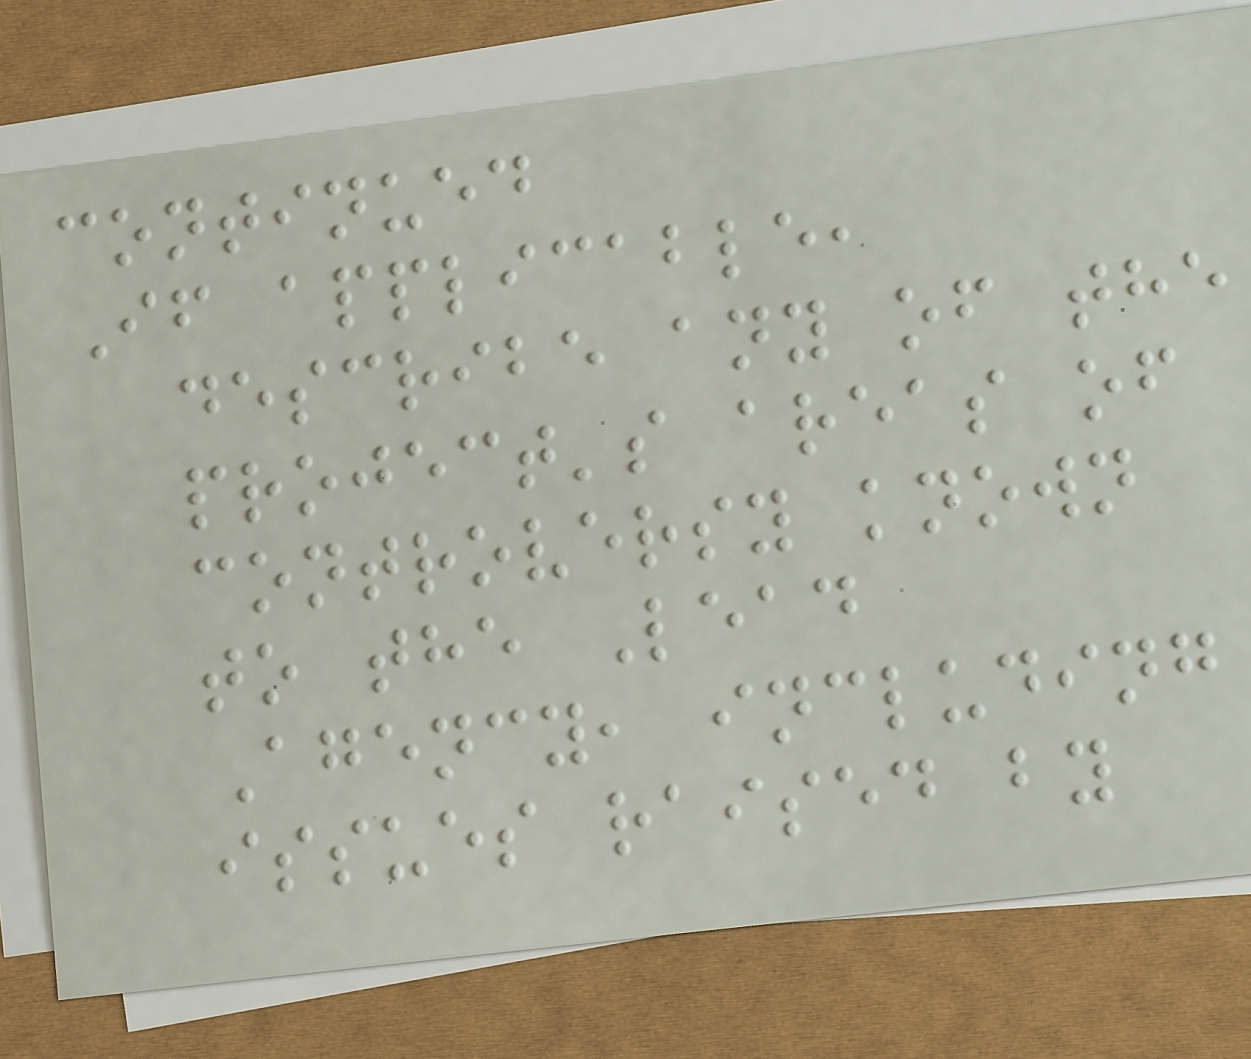continued
If applicable,
describe any of the
project's areas of
controversy known
to the Lead
Agency, including
issues raised by
